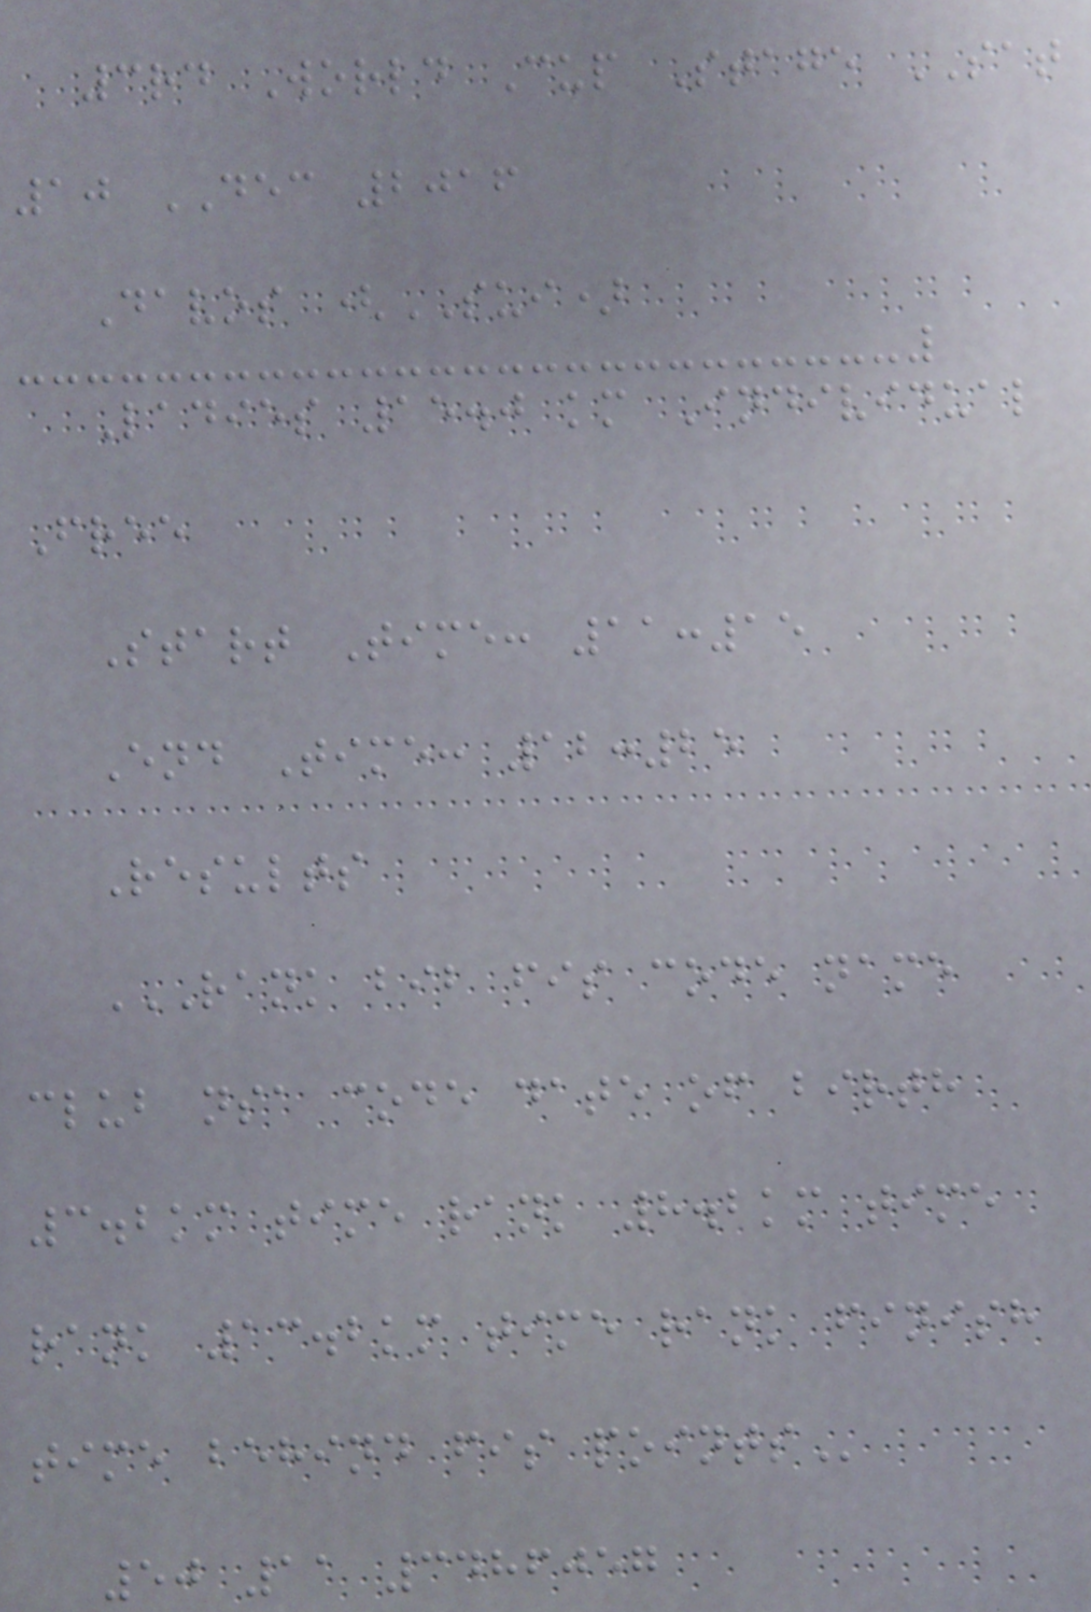3rd World Cup Stage SAT
10 DEC 2016
Davos (SUI)
Ladies 15.0 km Individual
Free
Start Time: 11:15
End Time: 12:25
Results
RANK BIB FIS CODE NAME
CLUB NSA CODE DATE OF BIRTH
3.2KM TIME RANK 8.2KM TIME
RANK 13.2KM TIME RANK FINISH
TIME BEHIND FIS POINTS
50 11 3486057
